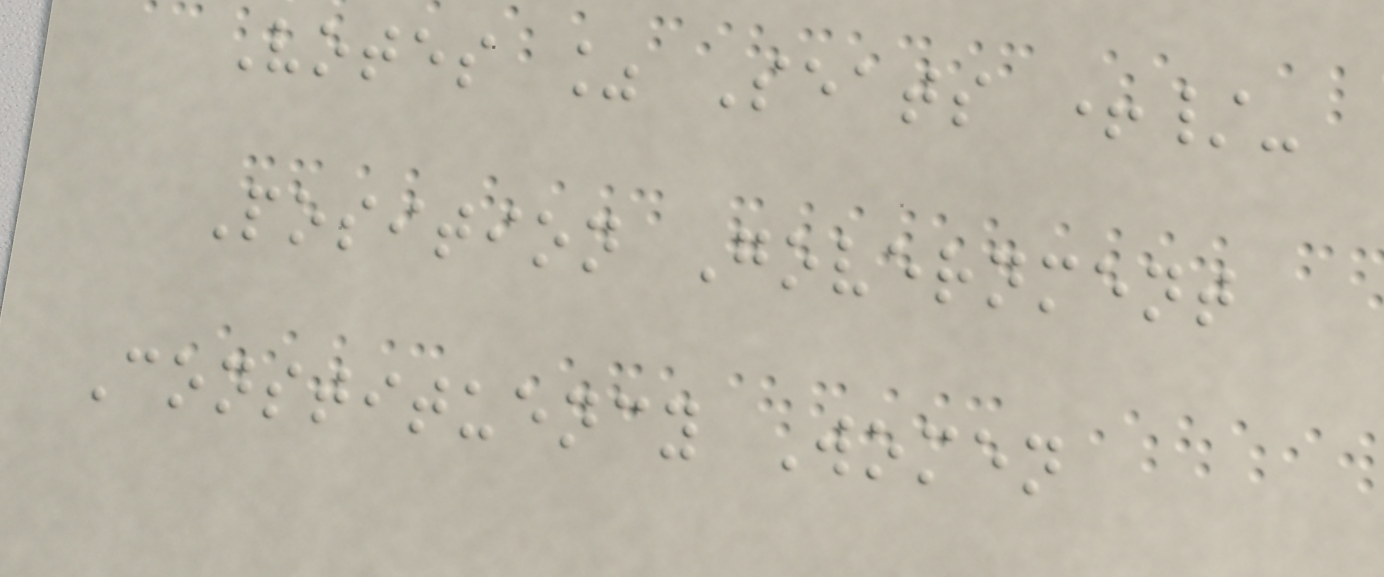Votes % Seats +/-
Position Government
Constituency Women
